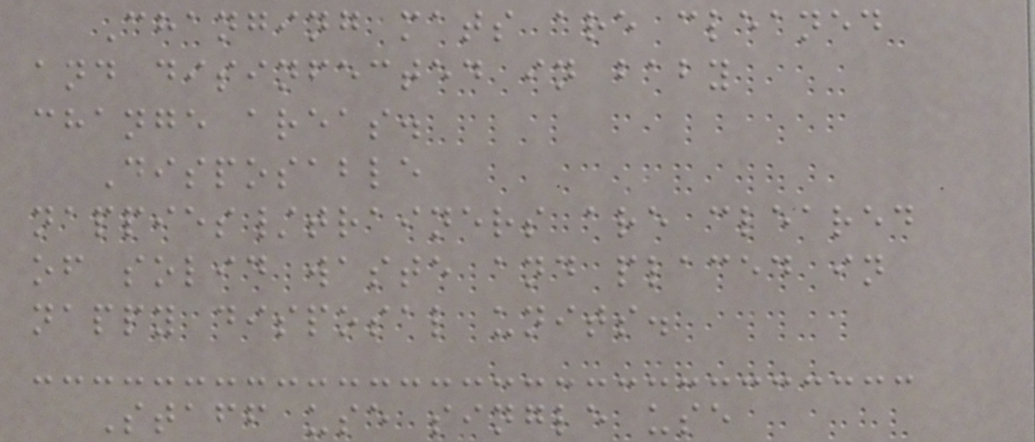Changing mats are cleaned
and disinfected in baby
change areas.
Disposable
nappies/trainers are cleared
of solid waste and placed in
nappy disposal units.
Staff use single use
